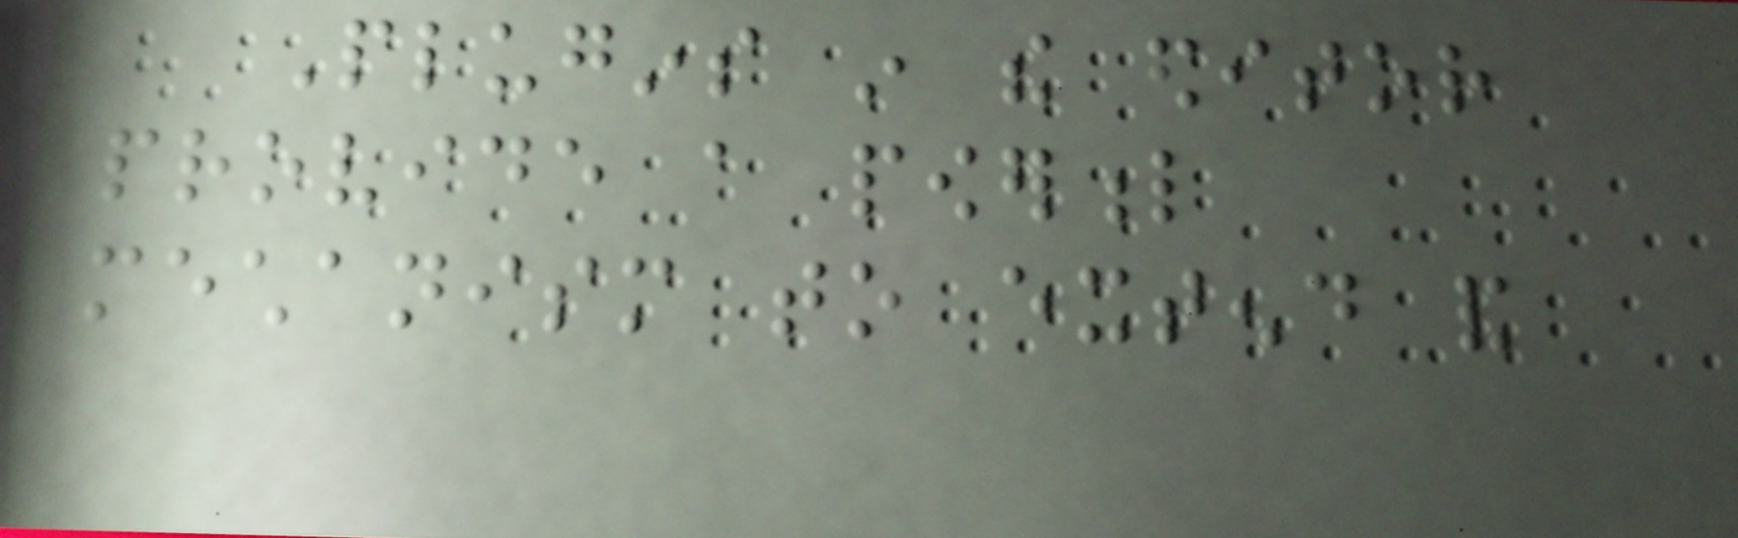Plugins in the editor
provide a powerful
mechanism to extend and
